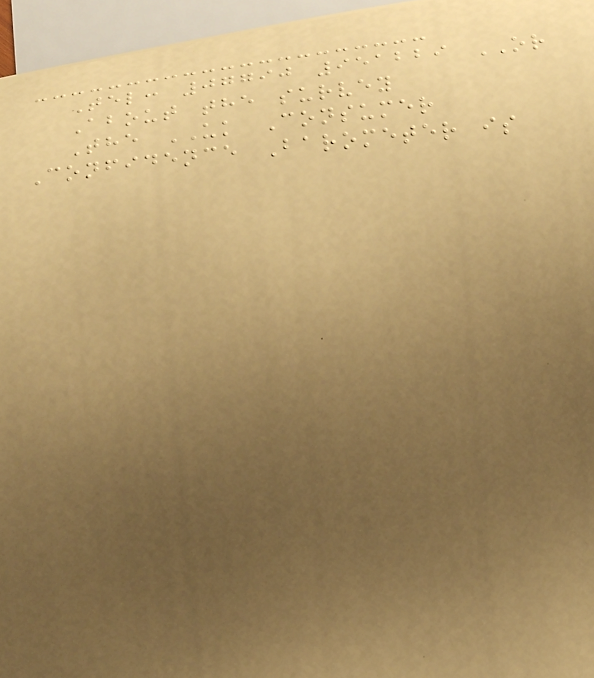Tel: 07790 951229 OR
About the survey
The UK Consumer
Confidence Barometer is
